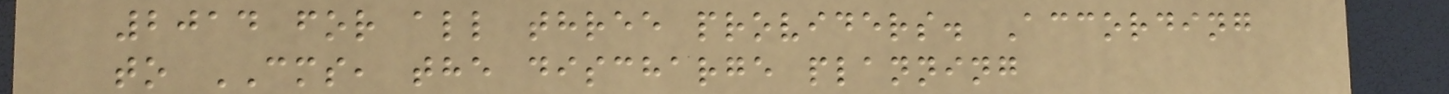2014 for all three providers. According
to CMS, the discharge planning
